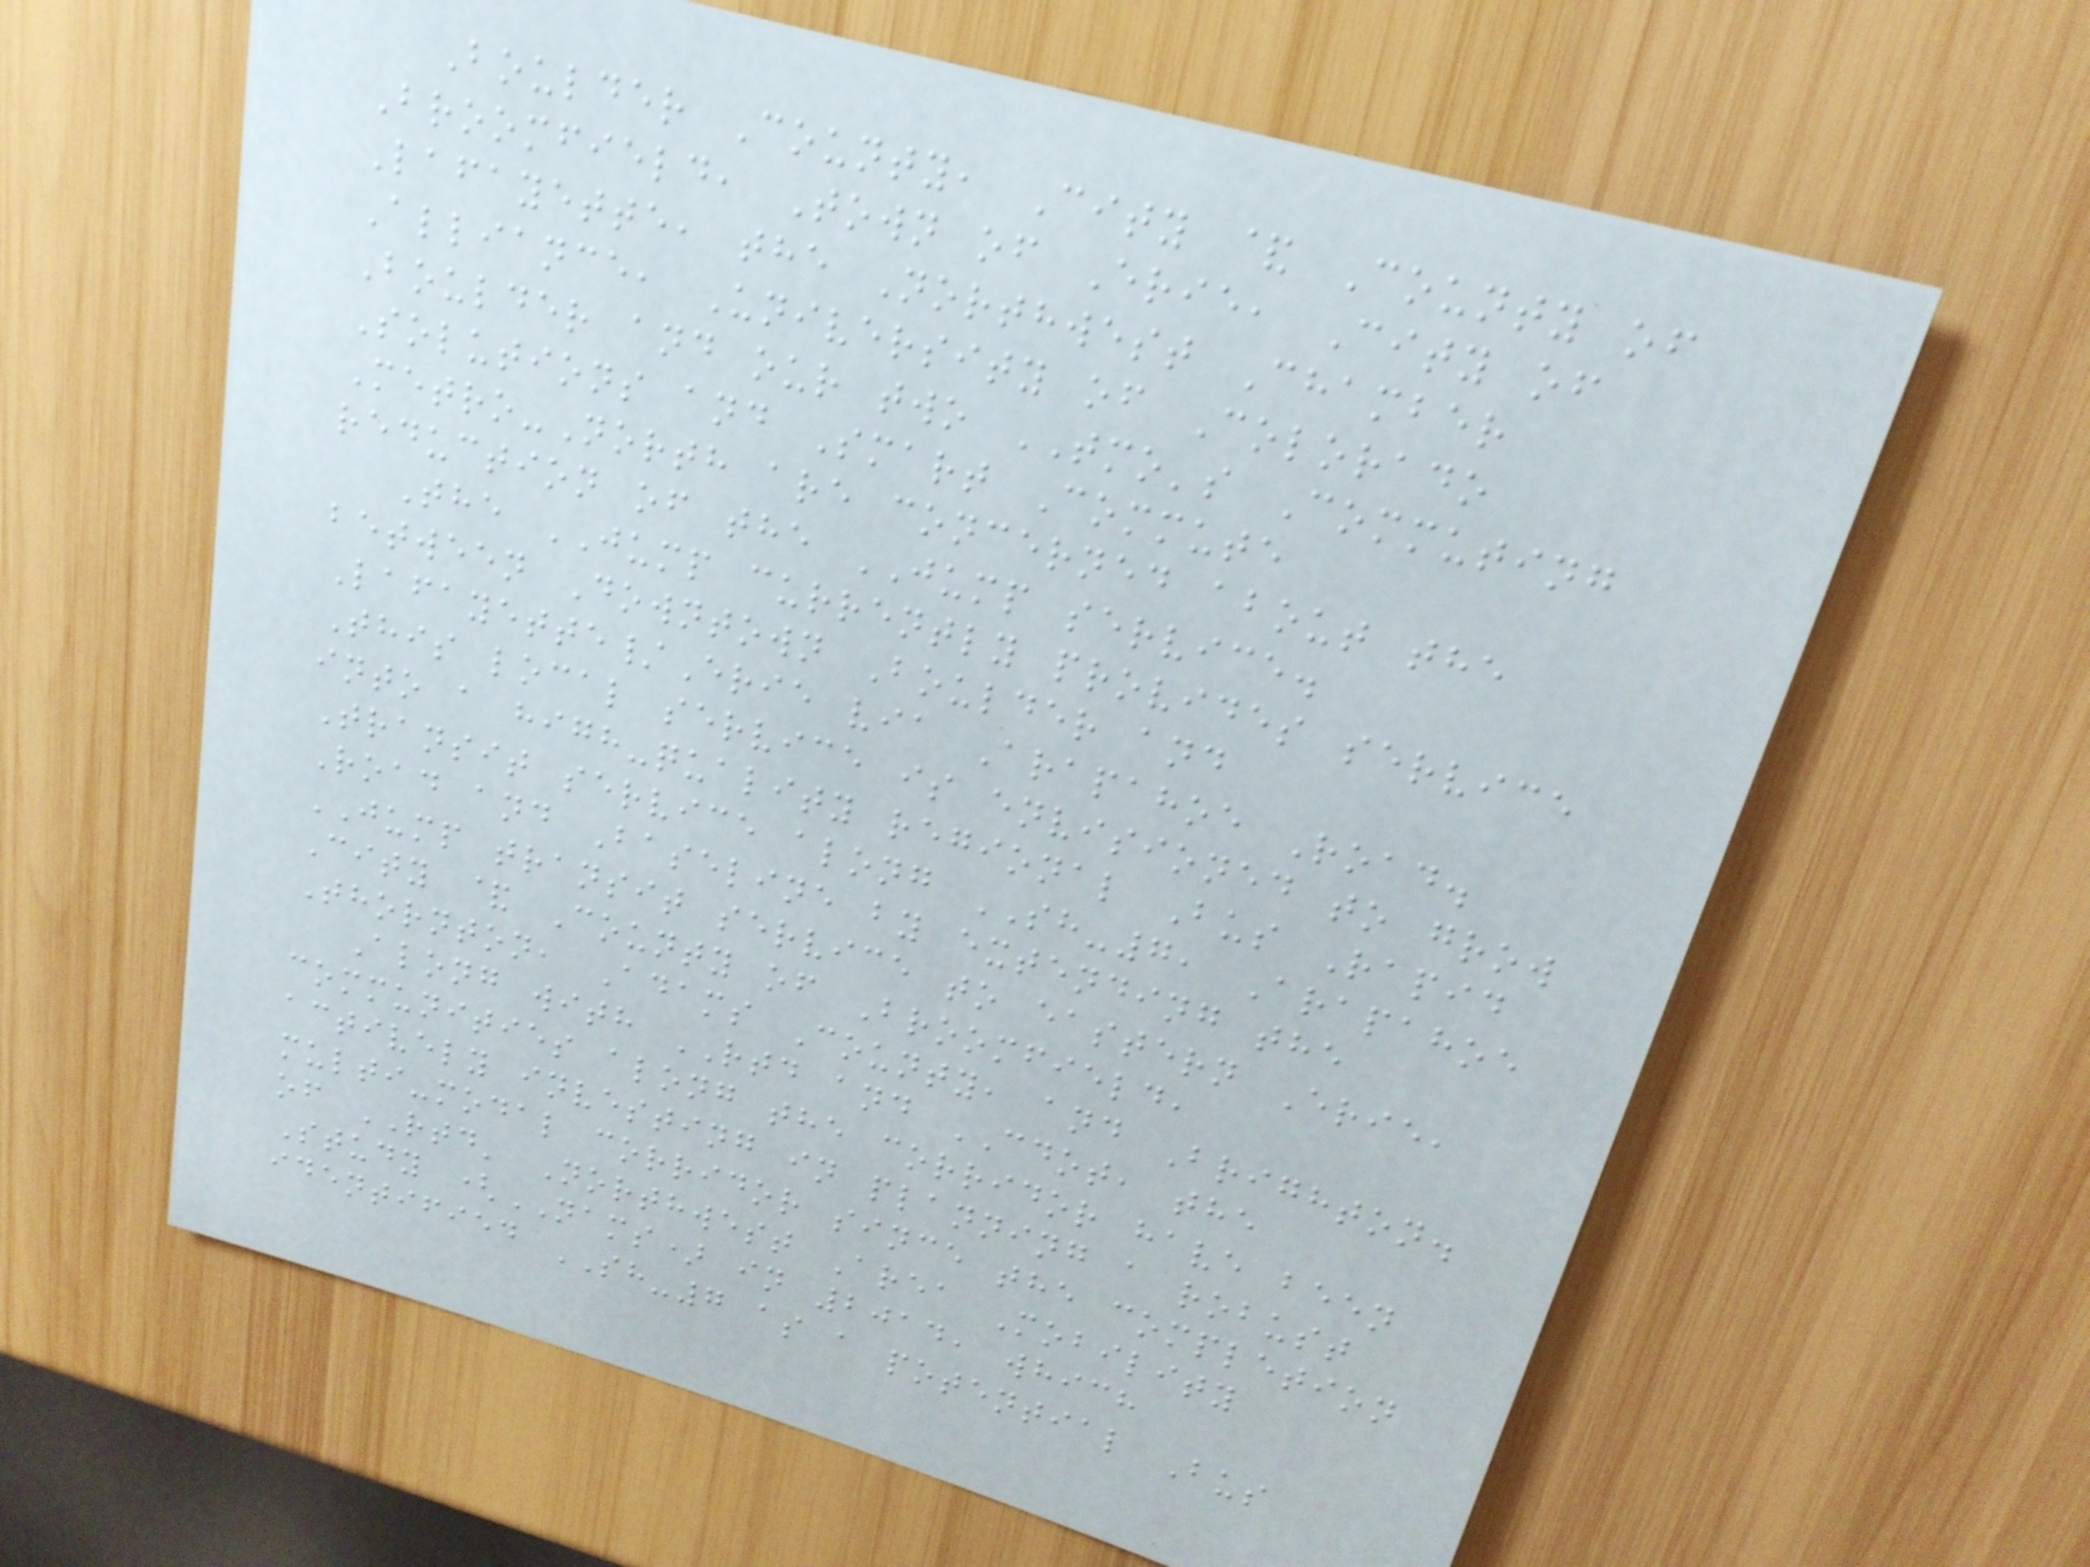Boulder County, City & County of
Broomfield, Town of Erie, City of
Lafayette, the Northwest Chamber
Alliance, University of Colorado
Boulder and our two TMO's Commuting
Solutions and Smart Commute
Metro-North are concerned about the
reduction of the JUMP service.
The JUMP currently provides service
between Downtown Boulder and
Lafayette/Erie via Arapahoe Road.
This local service is envisioned to grow
into a high-quality regional Bus Rapid
Transit service along SH-7, Arapahoe
Road and Baseline by extending the
JUMP transit service to eastern Erie,
City & County of Broomfield,
Thornton, Adams County, and Brighton.
Along with RTD and CDOT, the
communities along the corridor have been
actively investing in planning a robust
multi-modal corridor since the completion
of RTD' Northwest Area Mobility
Study (NAMS) in 2014, which
identified SH-7 as a potential Bus
